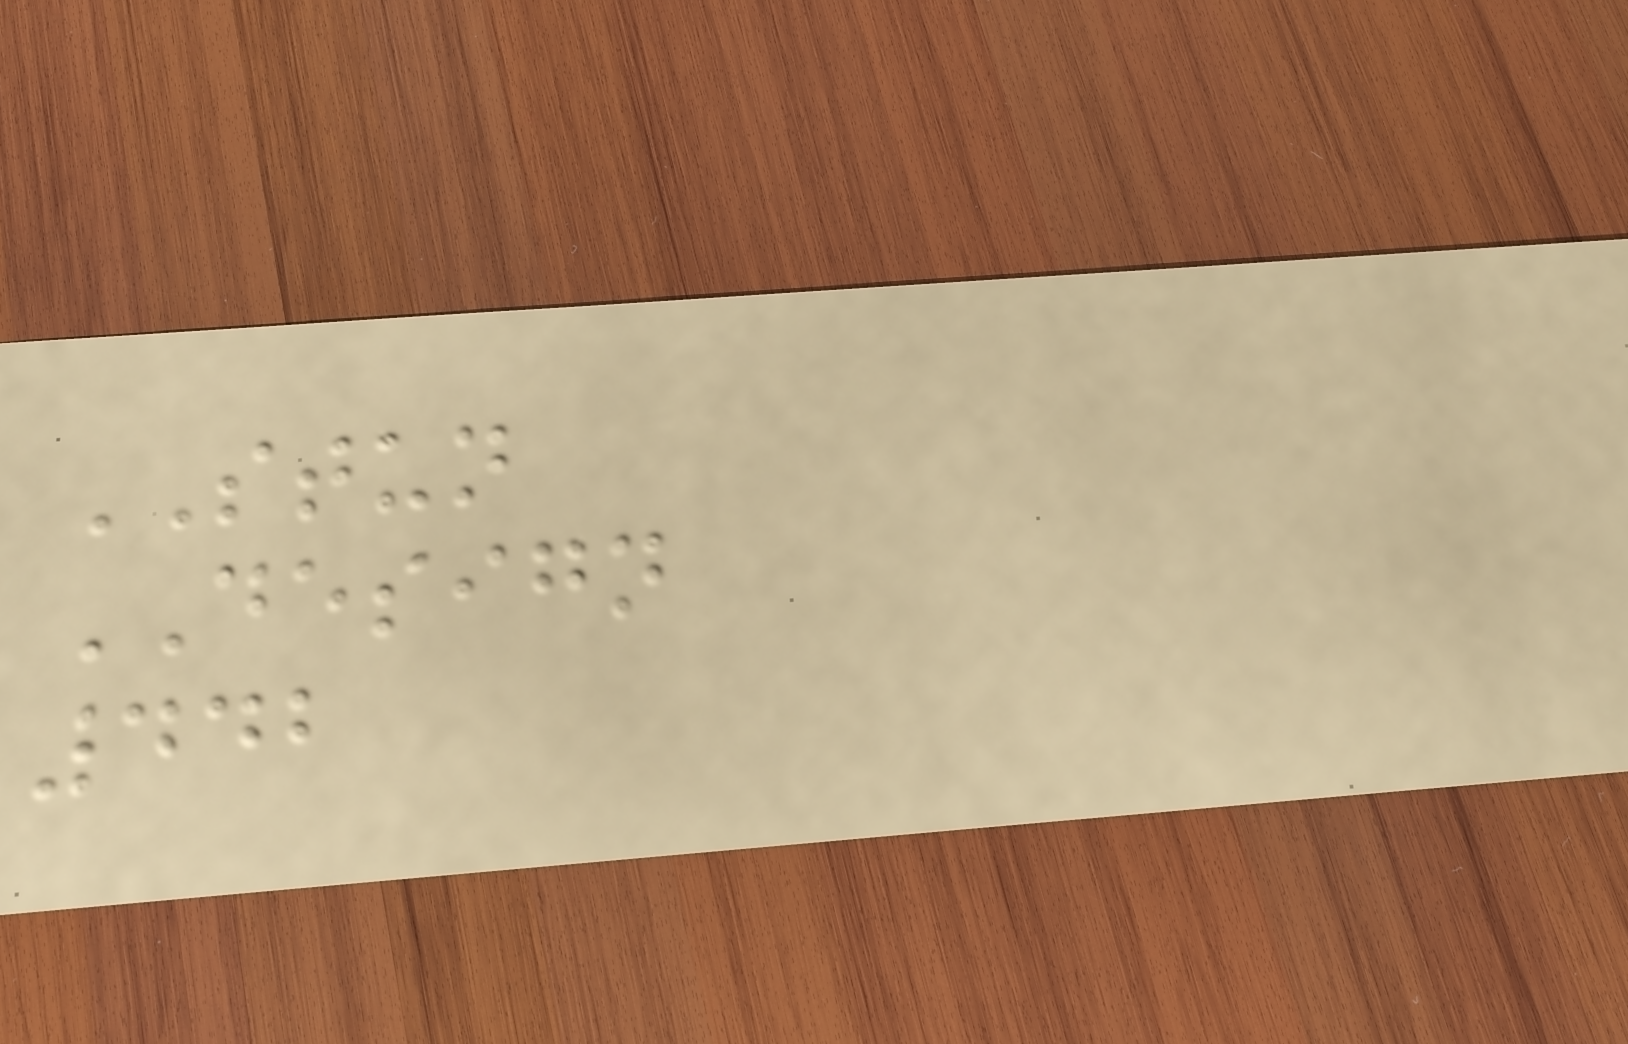STUN
DESIGN
442
